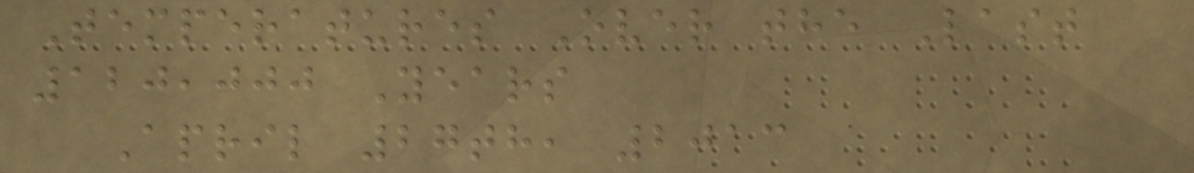Temperatures Over the Last
120,000 Years
April 27th, 2013
